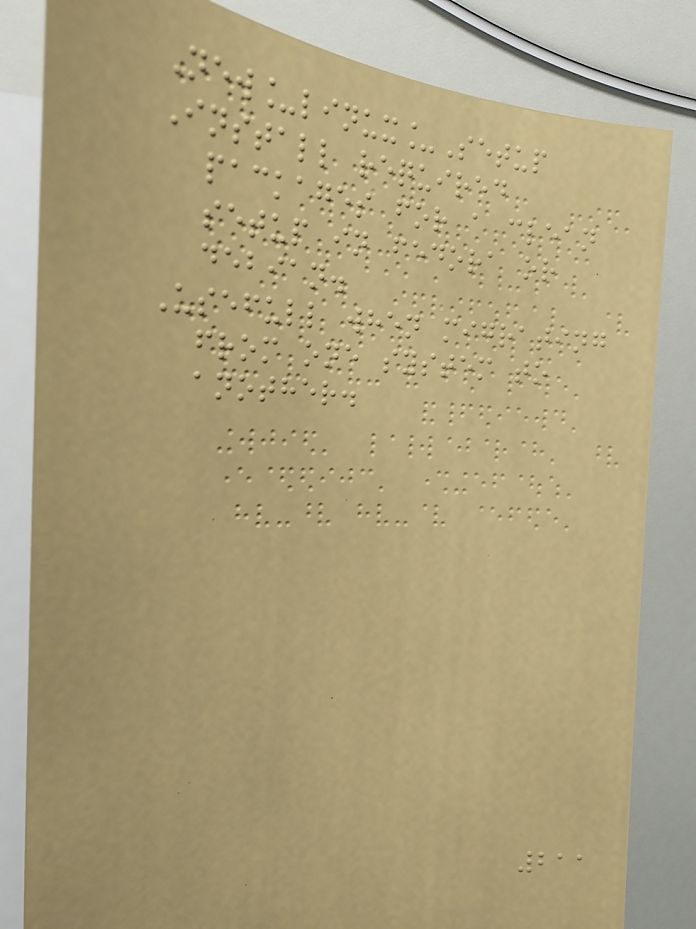New_linux_Setup
Install required
packages for a clean
setup in fedora or
debian.
Usefull when migrating
from one system to
another.
211
